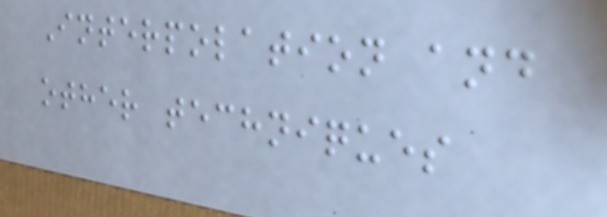Interpolation and
other techniques
